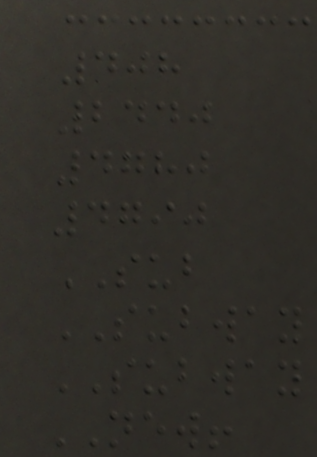408
2440
4780
4790
SUB
SUBWAY
SUBWAY
NEW!
